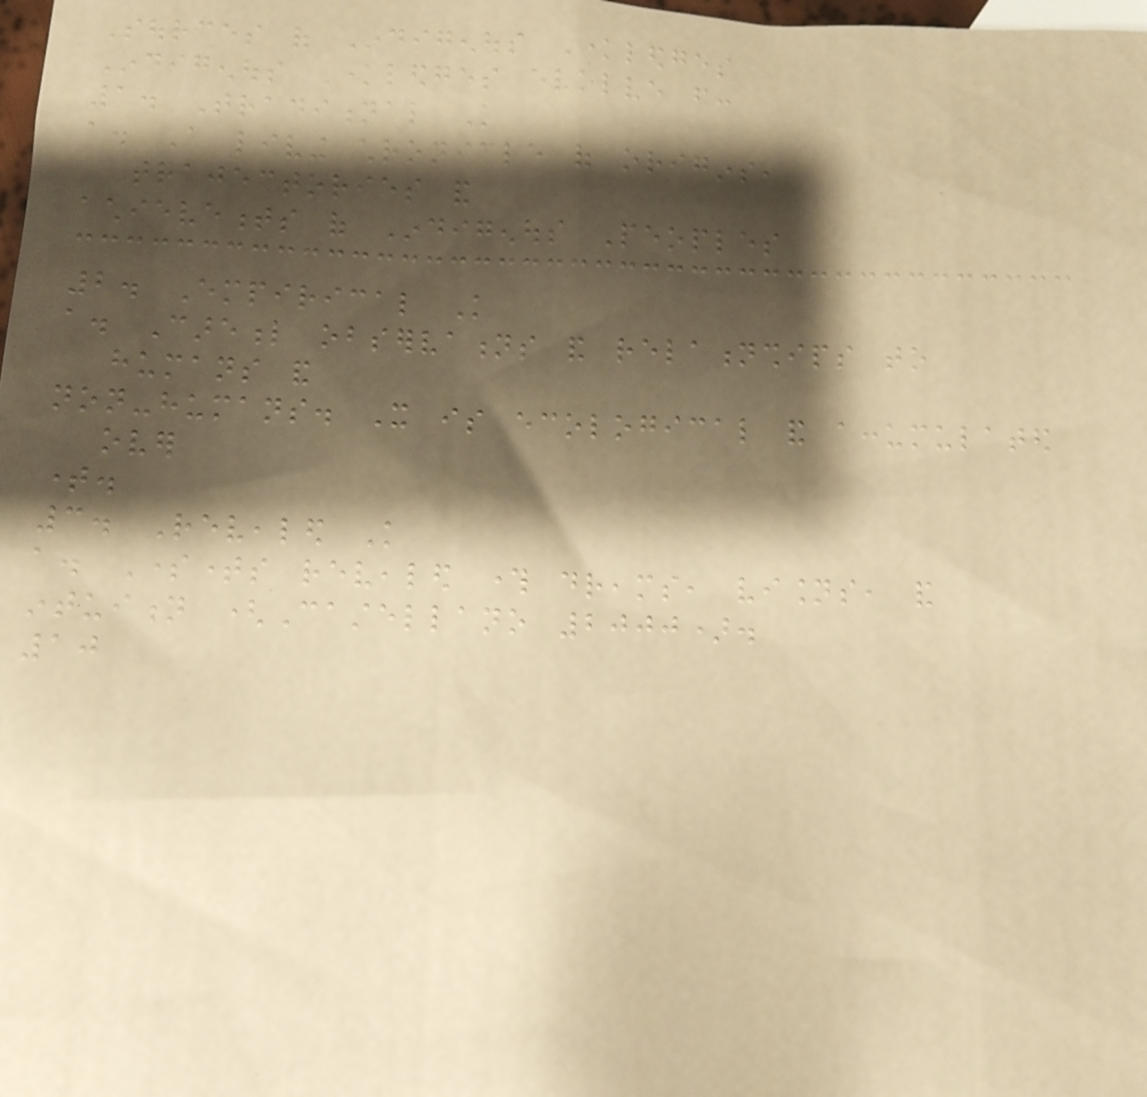Sources of Indigenous Knowledges
Indigenous Knowledges evolve from:
1. Traditional Knowledge
a. A living chronicle of origins,
trajectories and
achievements of Indigenous Peoples
2. Empirical Knowledge
a. Careful observations and relationships to
humans and
non-humans. It is ecological and accumulated
over
time.
3. Revealed Knowledge
a. Sometimes revealed through dreams, visions, and
intuition (Castellano 2000).
10
